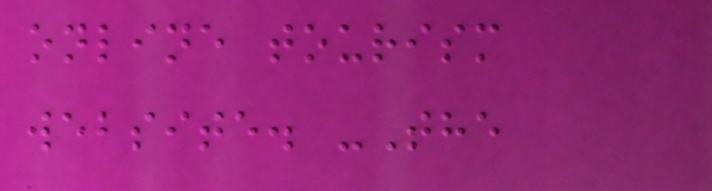online tourism
website. -The
